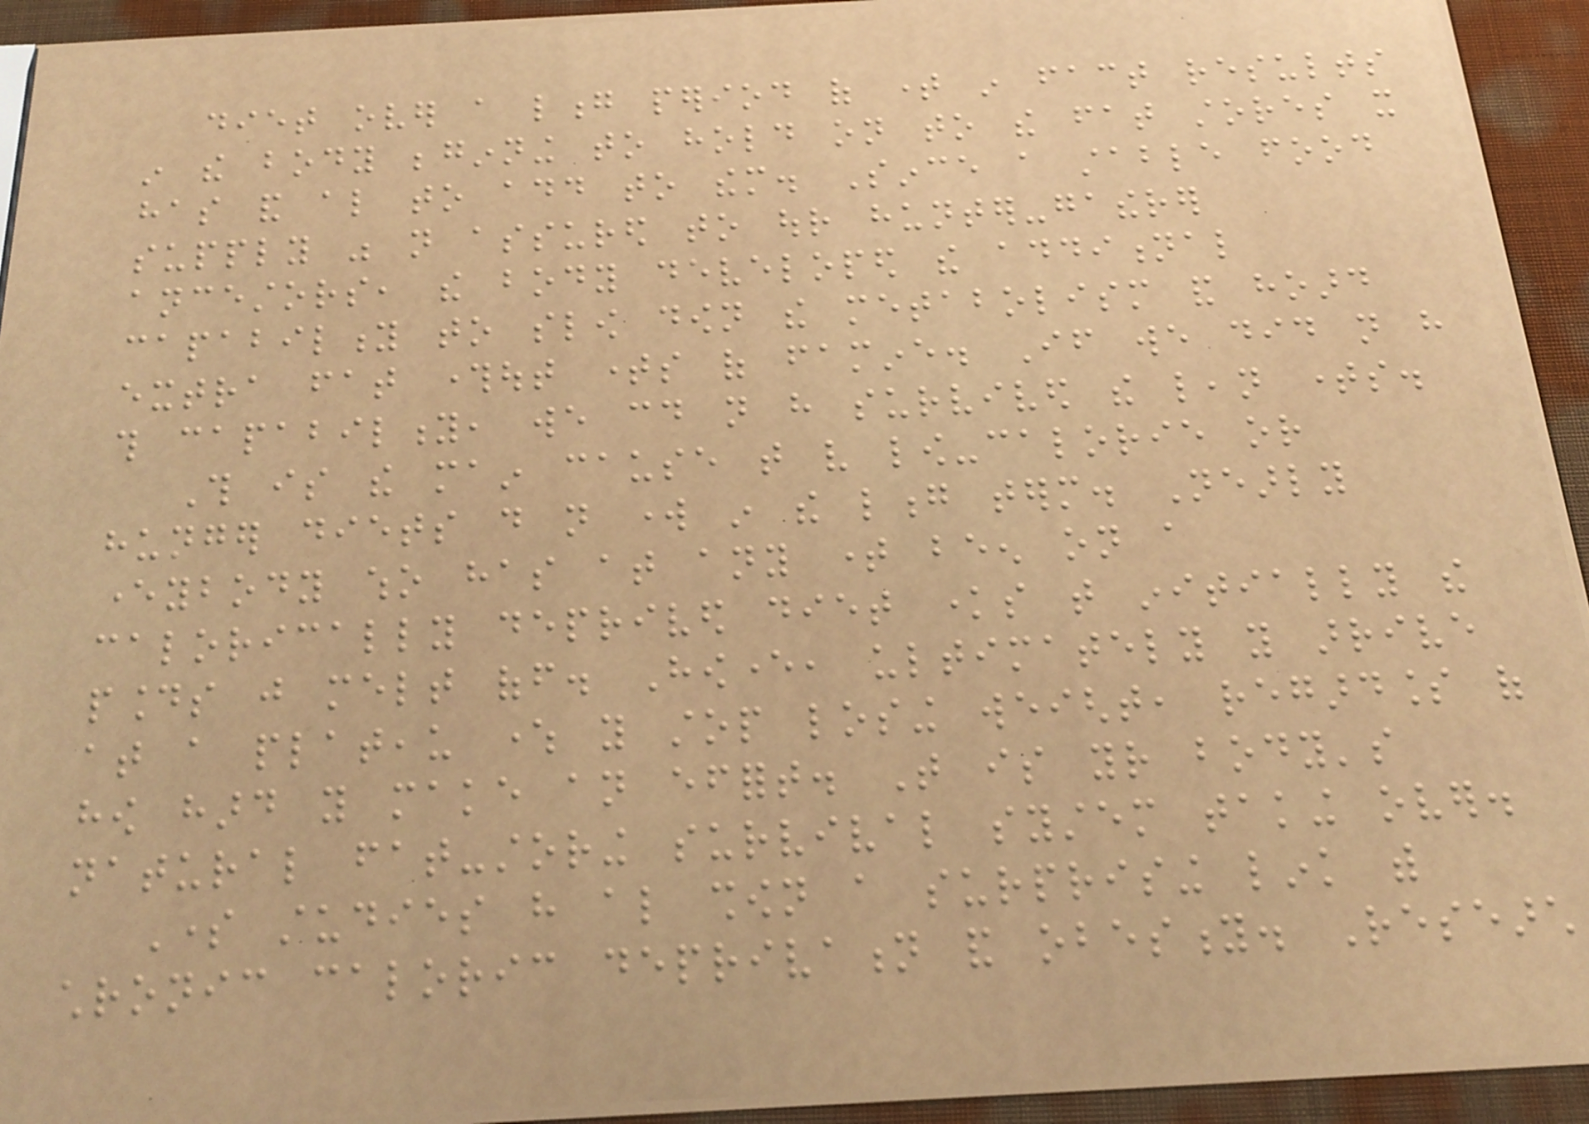diet over a long period of time in fact results
in the body beginning to hold on to the fat stores it
has and also to add to them. Since a stable food
supply was not assured to our hunter-gatherer
ancestors, the body developed the additional
capability to slow down the metabolism and hoard
extra fat throughout times of famine. If we did not have
this capability, we could not have survived the lean times.
This is the main cause that very low-calorie or
hunger diets do not work in the long term. Nearly
everybody who has at any time been on a
calorically deprived diet knows that initially the
pounds just melt off. However, ultimately you arrive
at a plateau where you stop losing weight, regardless of
how hard you make an effort. That is your body's
natural fat-storing survival system taking over.
Some studies have also shown a surprising link with
chronic caloric deprivation and obesity. Research
